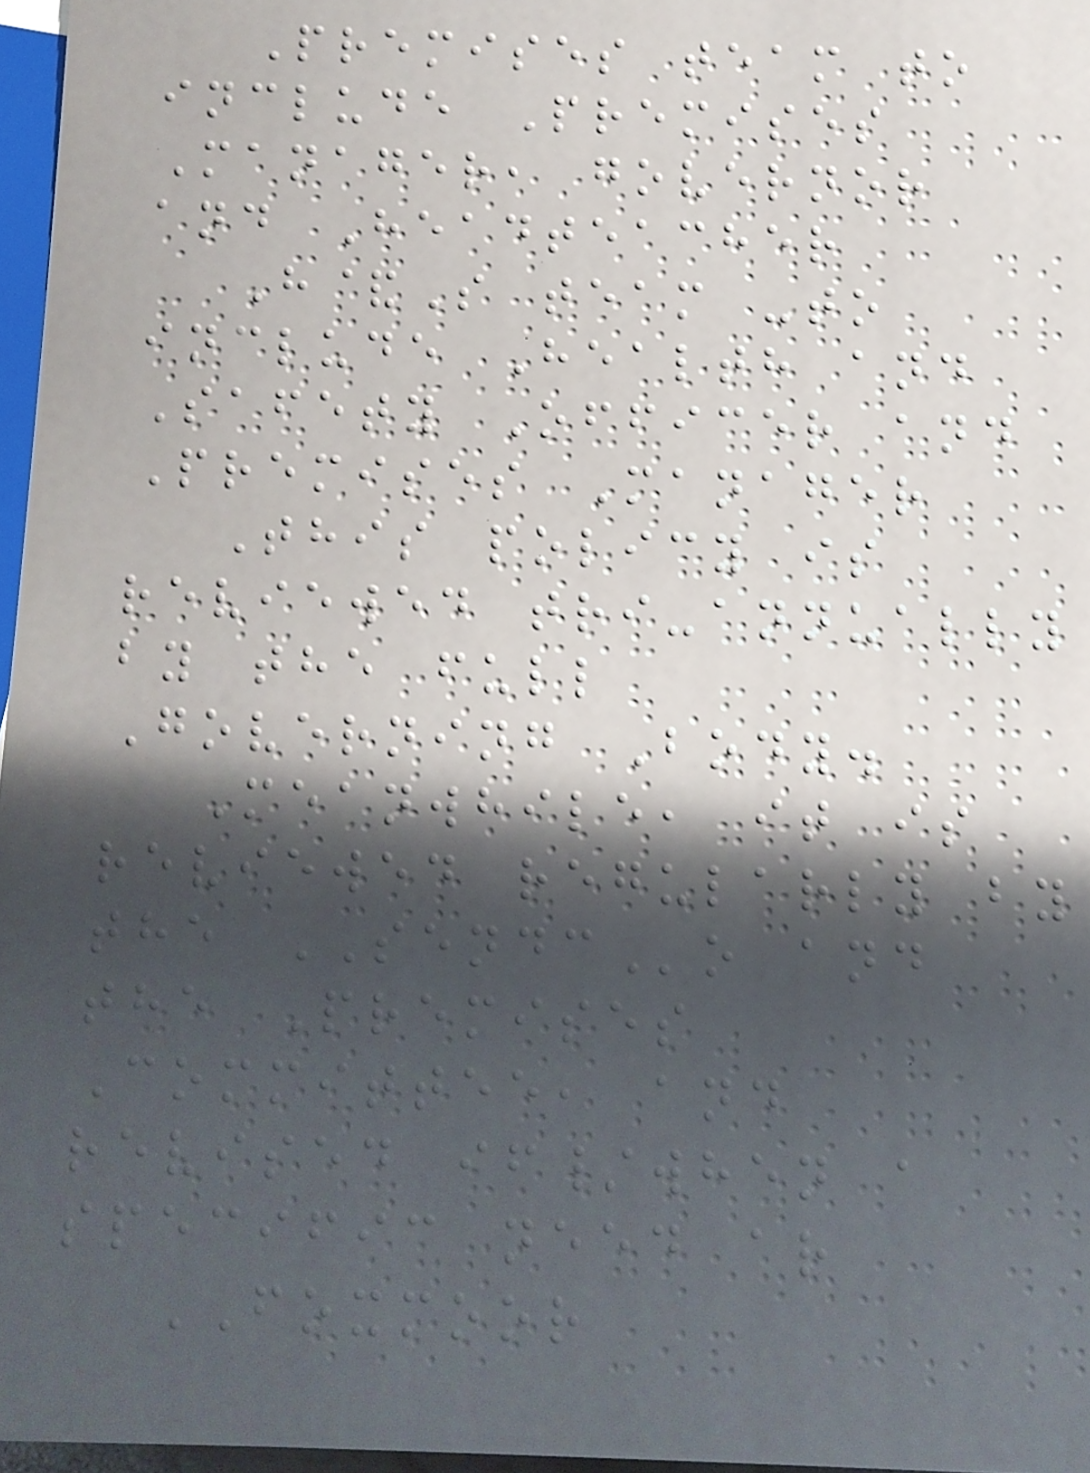Premises team to
include Premises
Manager, governor
and Headteacher
H&S team -to
include Health and
Safety Officer and
Premises Manager
This policy is
reviewed tri-annually
by the full
Governing Body.
Meanwhile, it is
reviewed regularly by
the SENDCo and
the Premises
Committee, and
revised if/when a
specific need ar
FOXMOOR
